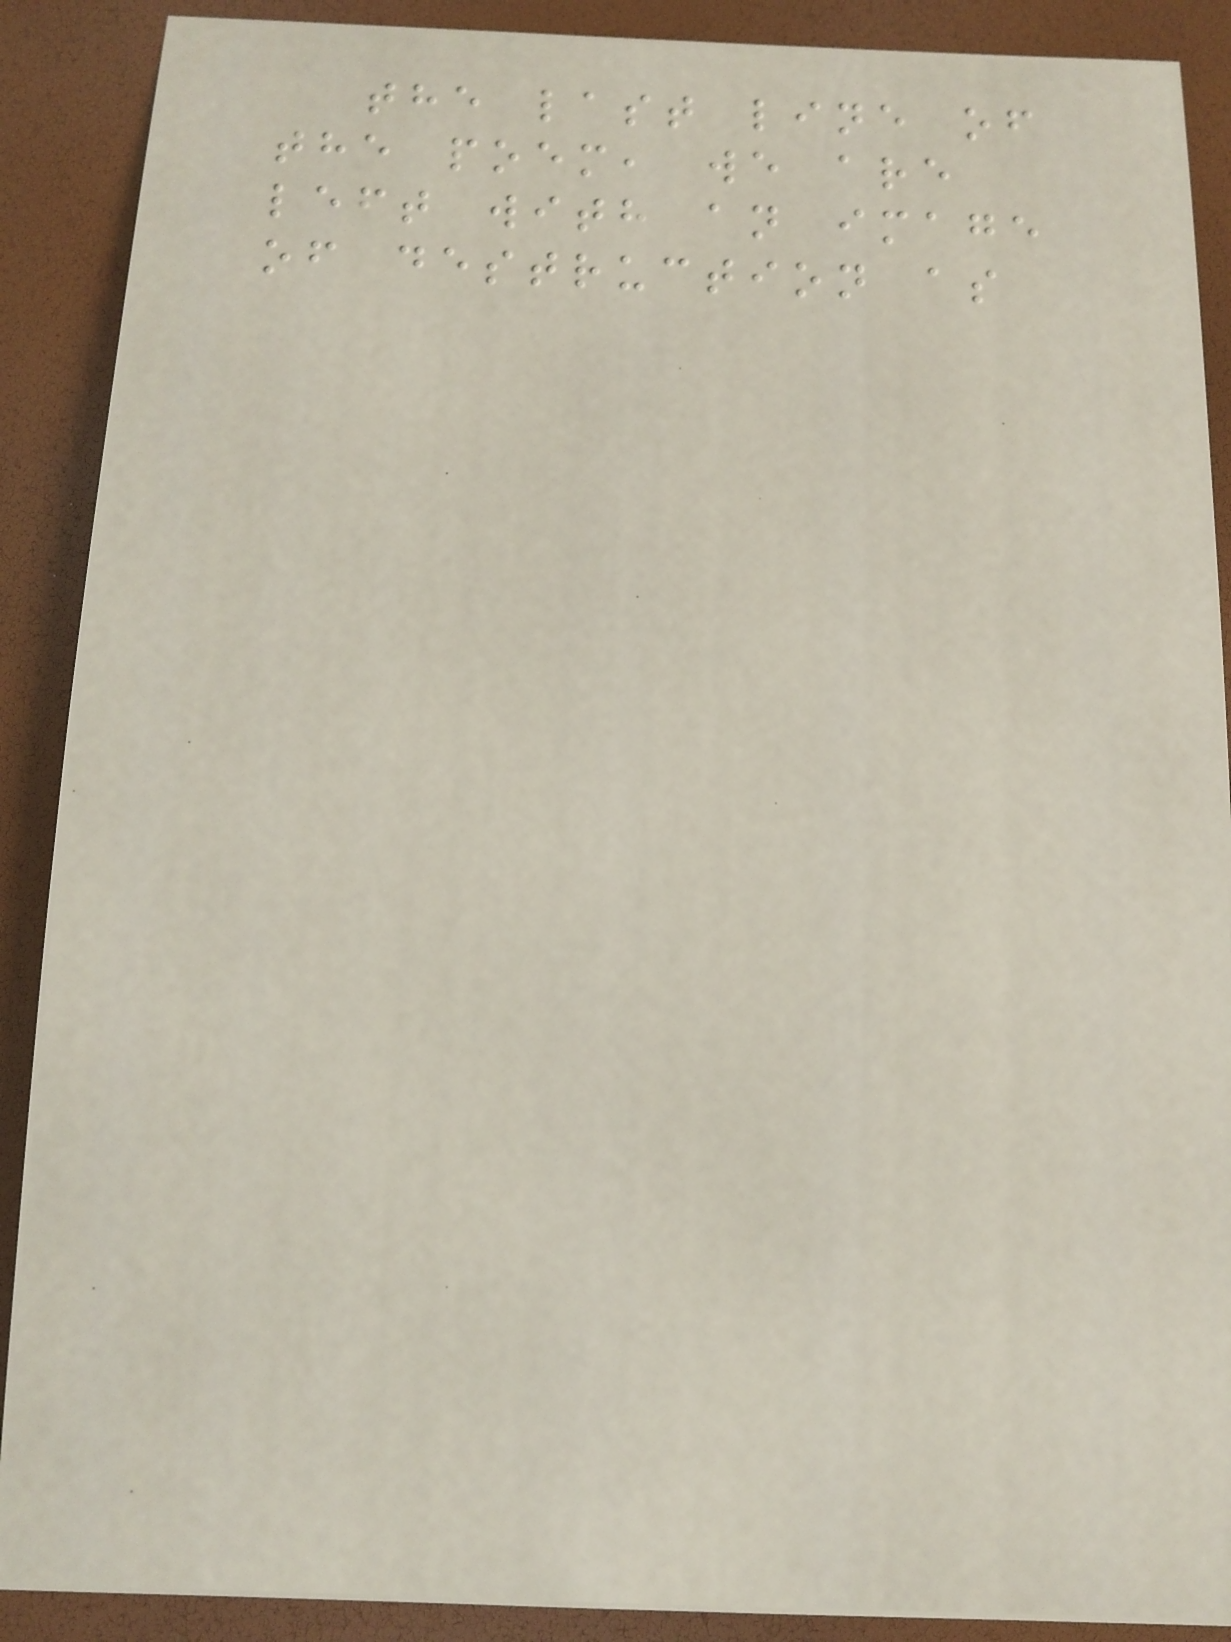the last line of
the poem, we are
left with an image
of destruction as
